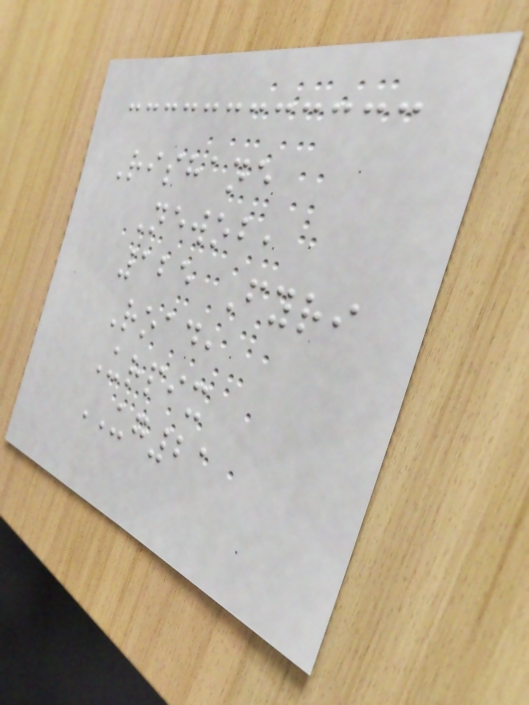Rishane
Newob,
125 Fyri
Road,
Urpix
UG21
